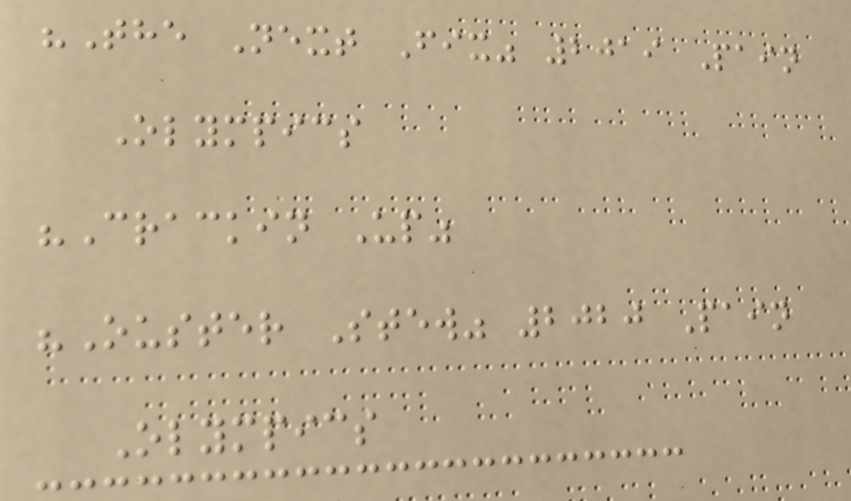"The Next Fix" 2019 Pain
Olympics
"Crackin Up"
"Ouster Stew" 2020 Pain
Olympics
